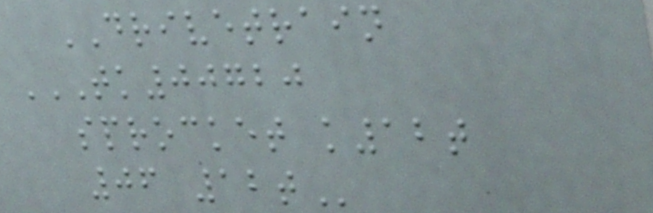DRIVETRAIN
TK00720
SPROCKET K12T
06 12T
